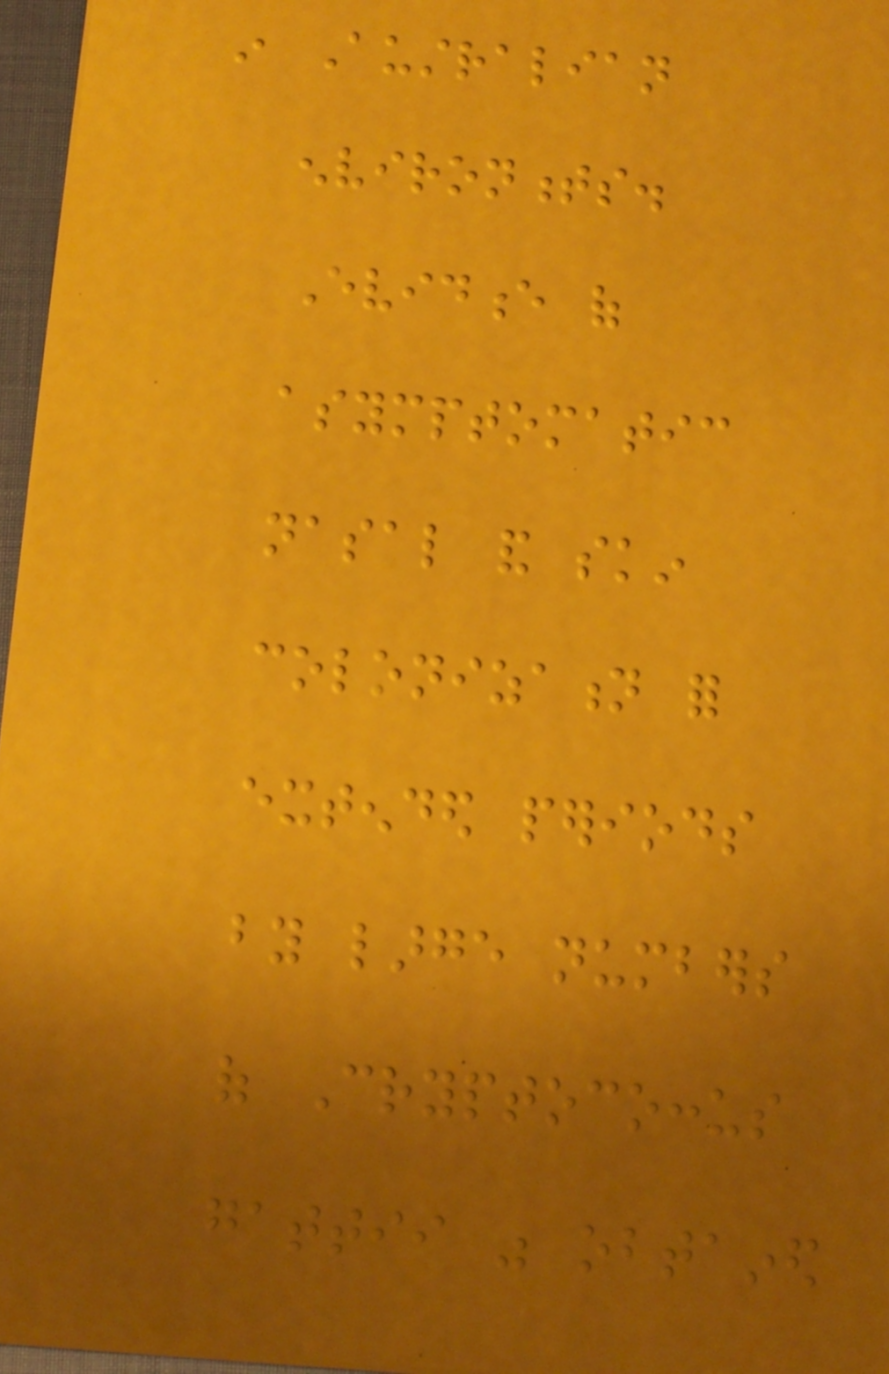in Australian
environments.
Evidence of
asymptomatic
nasal and skin
colonization for
extended periods
by large numbers
of Cryptococcus
gattii was obtained
